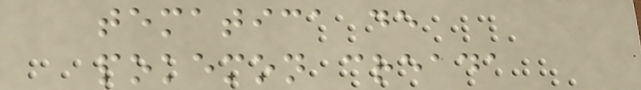tematica de
pokemon creada
